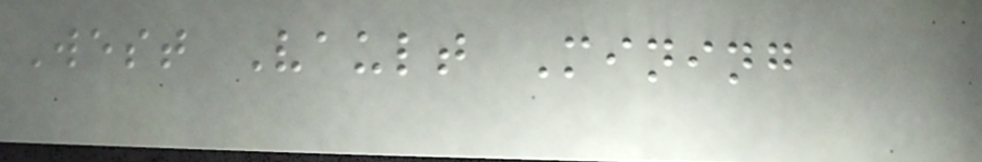West Vault Mining
